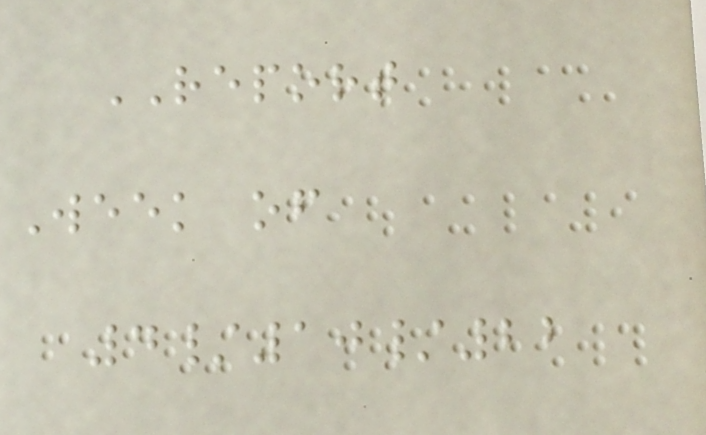REPORT
Week of
4/10/22
